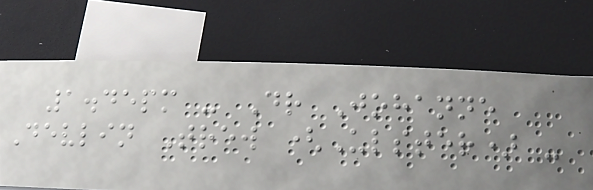1.45pm - Dr Johanne
Devlin Trew (Ulster) -
